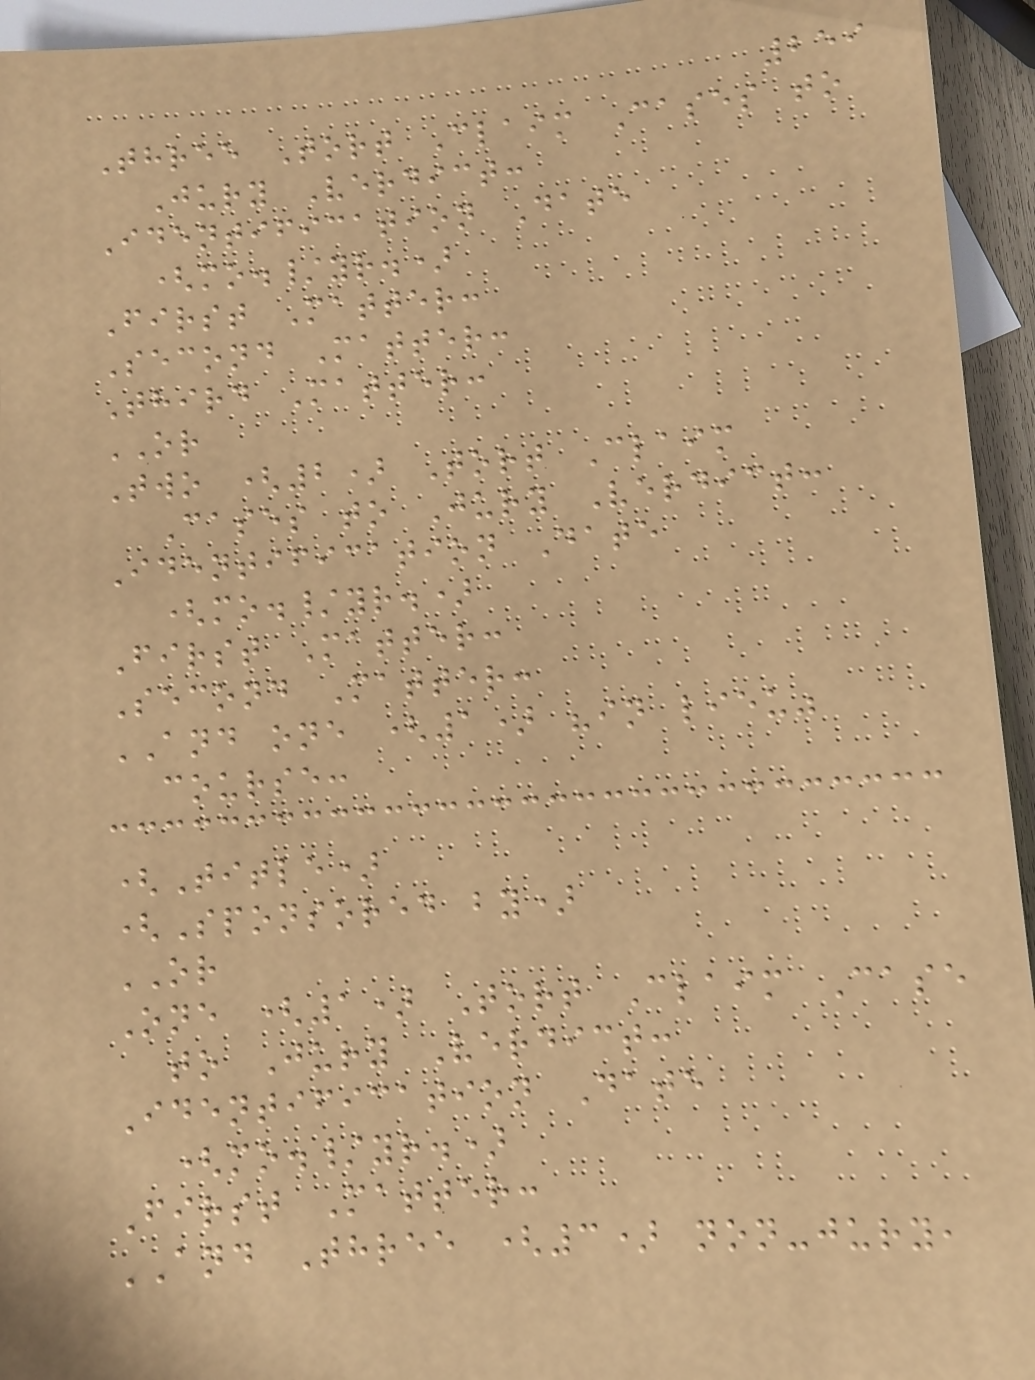259
Three Tort Claim Cases to
Jury Verdict:
Identification Date
(mo./yr.)
First Matter:
Second Matter:
Third Matter:
OR
Two (2) Tort Claim
Cases to Jury Verdict:
Identification Date
(mo./yr.)
First Matter:
Second Matter:
AND one (1) "in lieu"
course:
(Title)
(Sponsored by)
OR
One (1) Tort Claim Case
to Jury Verdict:
Identification Date
(mo./yr.)
First Matter:
AND Three (3) non-jury,
